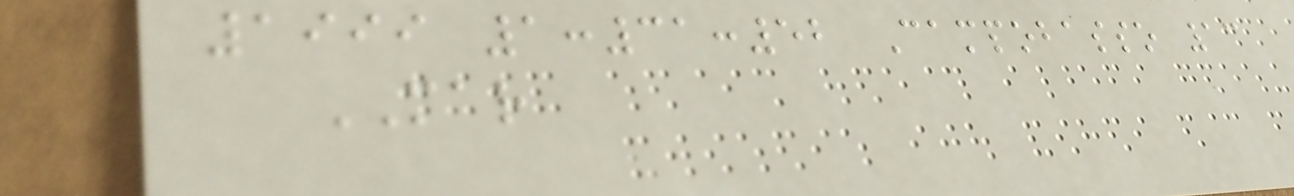1999 1:31:52 Campobasso 13
MAR
